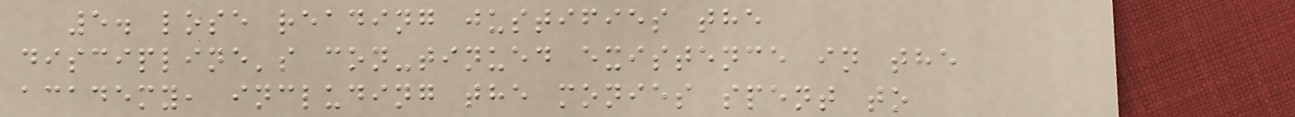5. lose reading justifies the
discipline's con-tinued existence in the
academy, including the monies spent to
